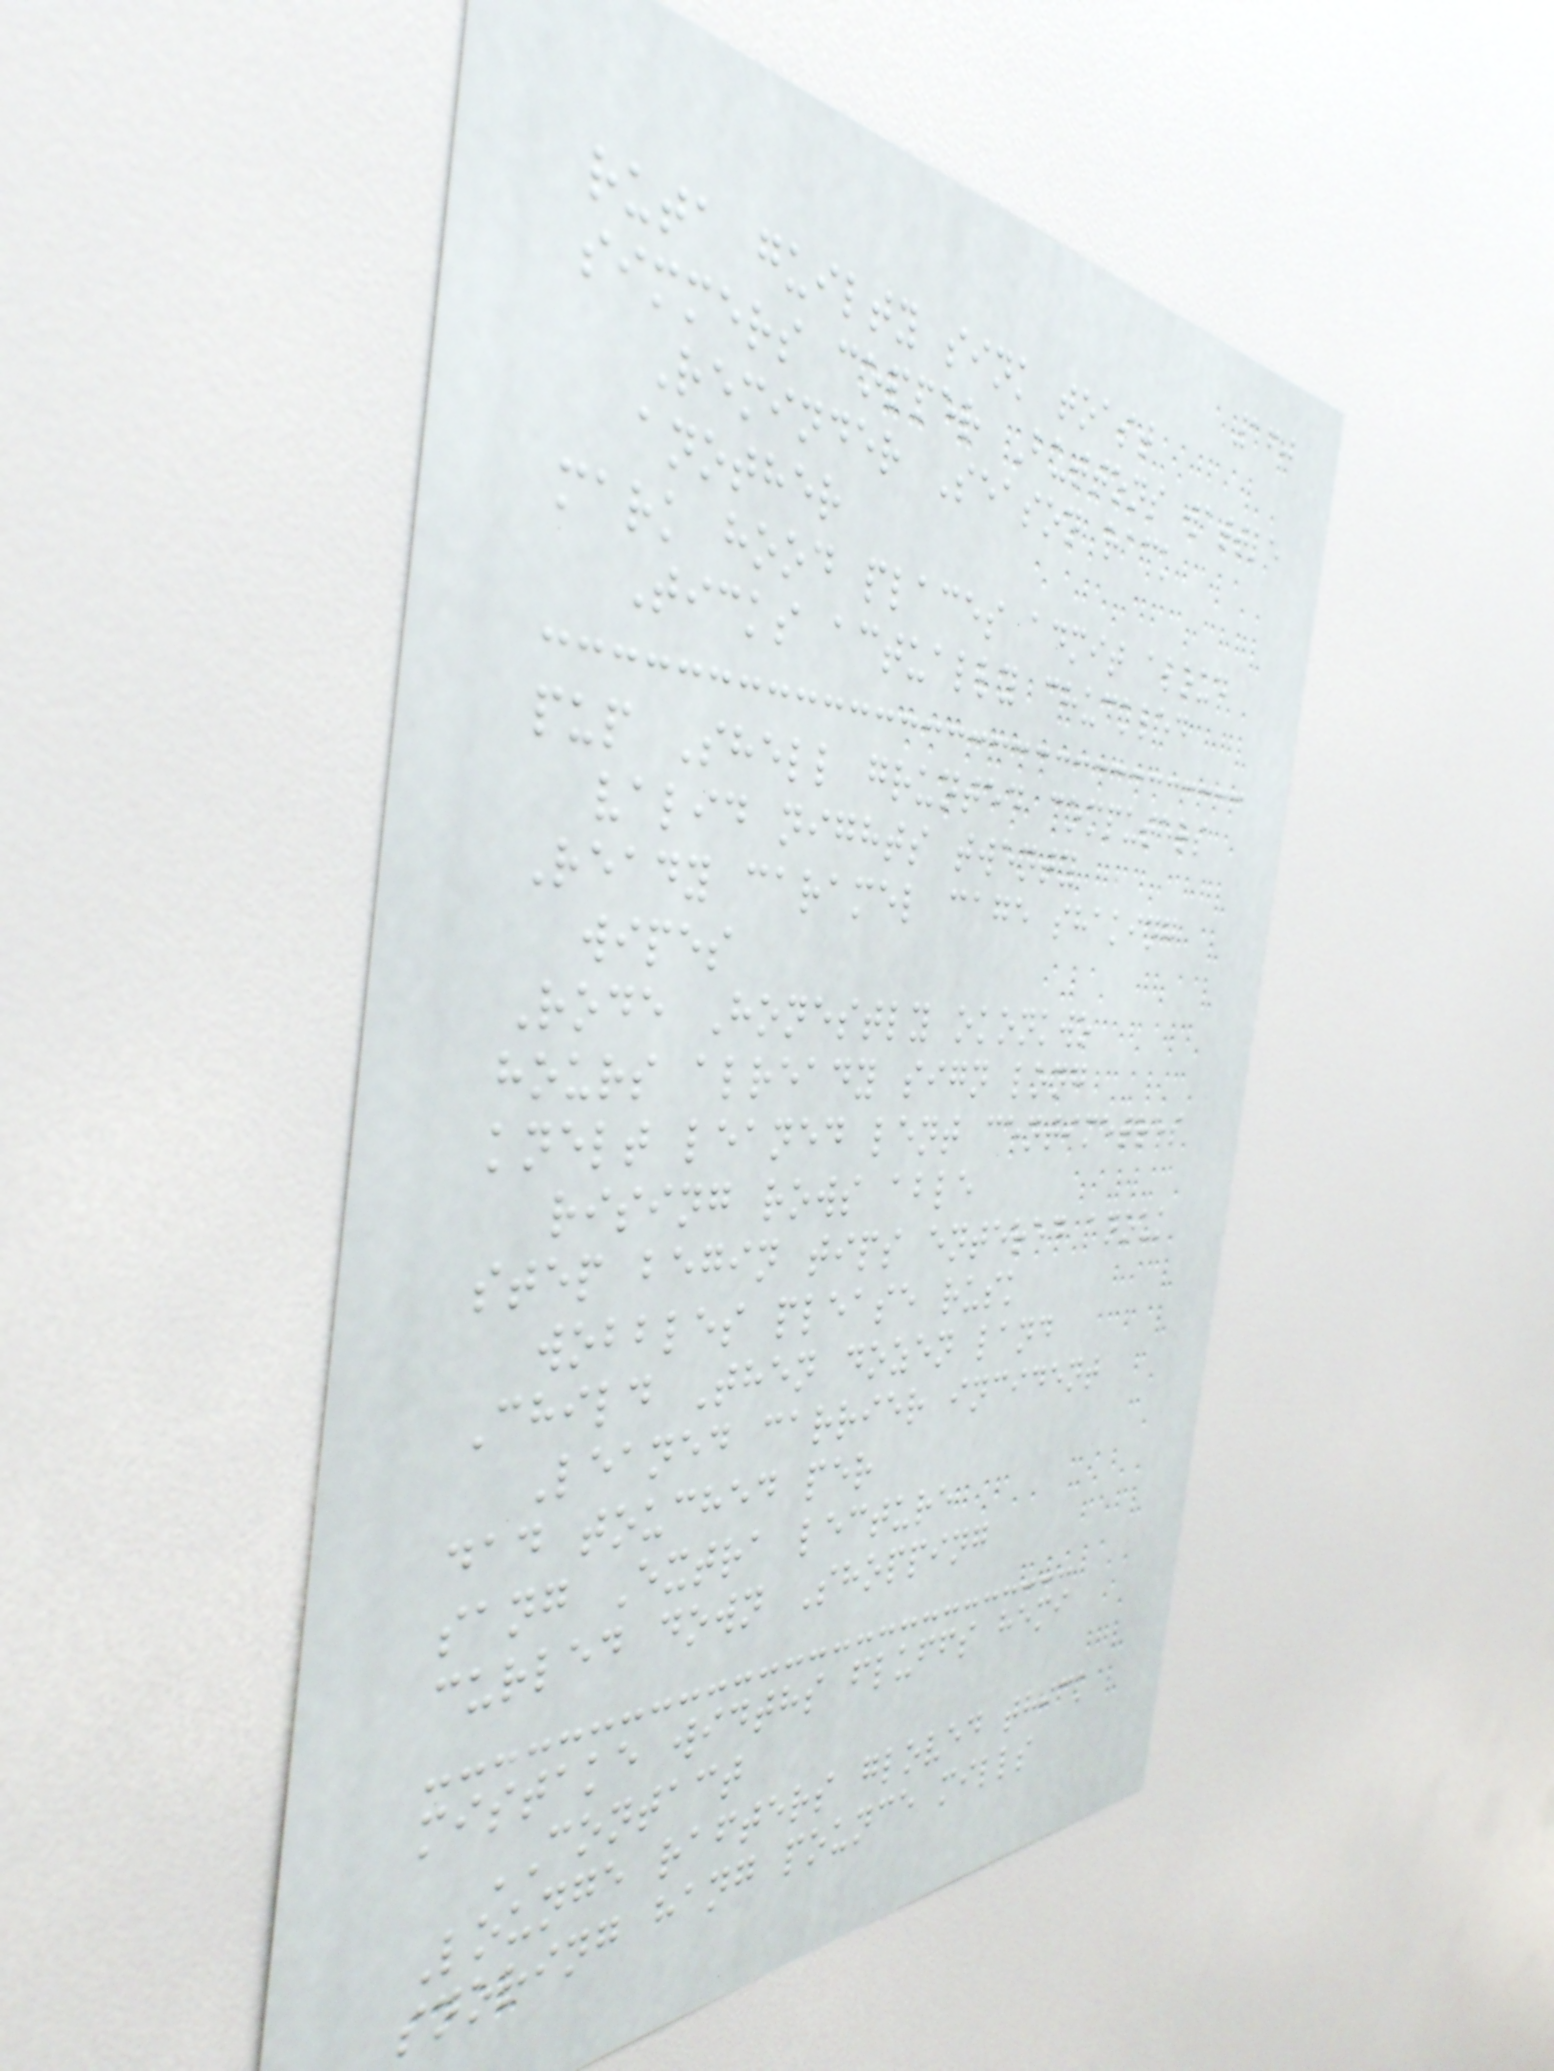160
ruta guilty sink toast
simmers copper Buttons wattle
Reminder Season rack
another
mark hood places admit aloud
Ticks actually chuckled
pup Shell grunted computers
valid nights twenty
Ready caramel cage shaking
wipes
Rode Honestly okonkwo
hours already sign long
knelt leaned lent centimetres
rising rows able
step begin tips entered anouk
wobbles please rusk
Child Then dozen land
Leaned carrier incident
dad touched per
sang Extra lecture
curled down Shopping
mistake widths fluffs hemi
CONTACT
Lounge rafters gloved thick
snoring hang pounce mills
